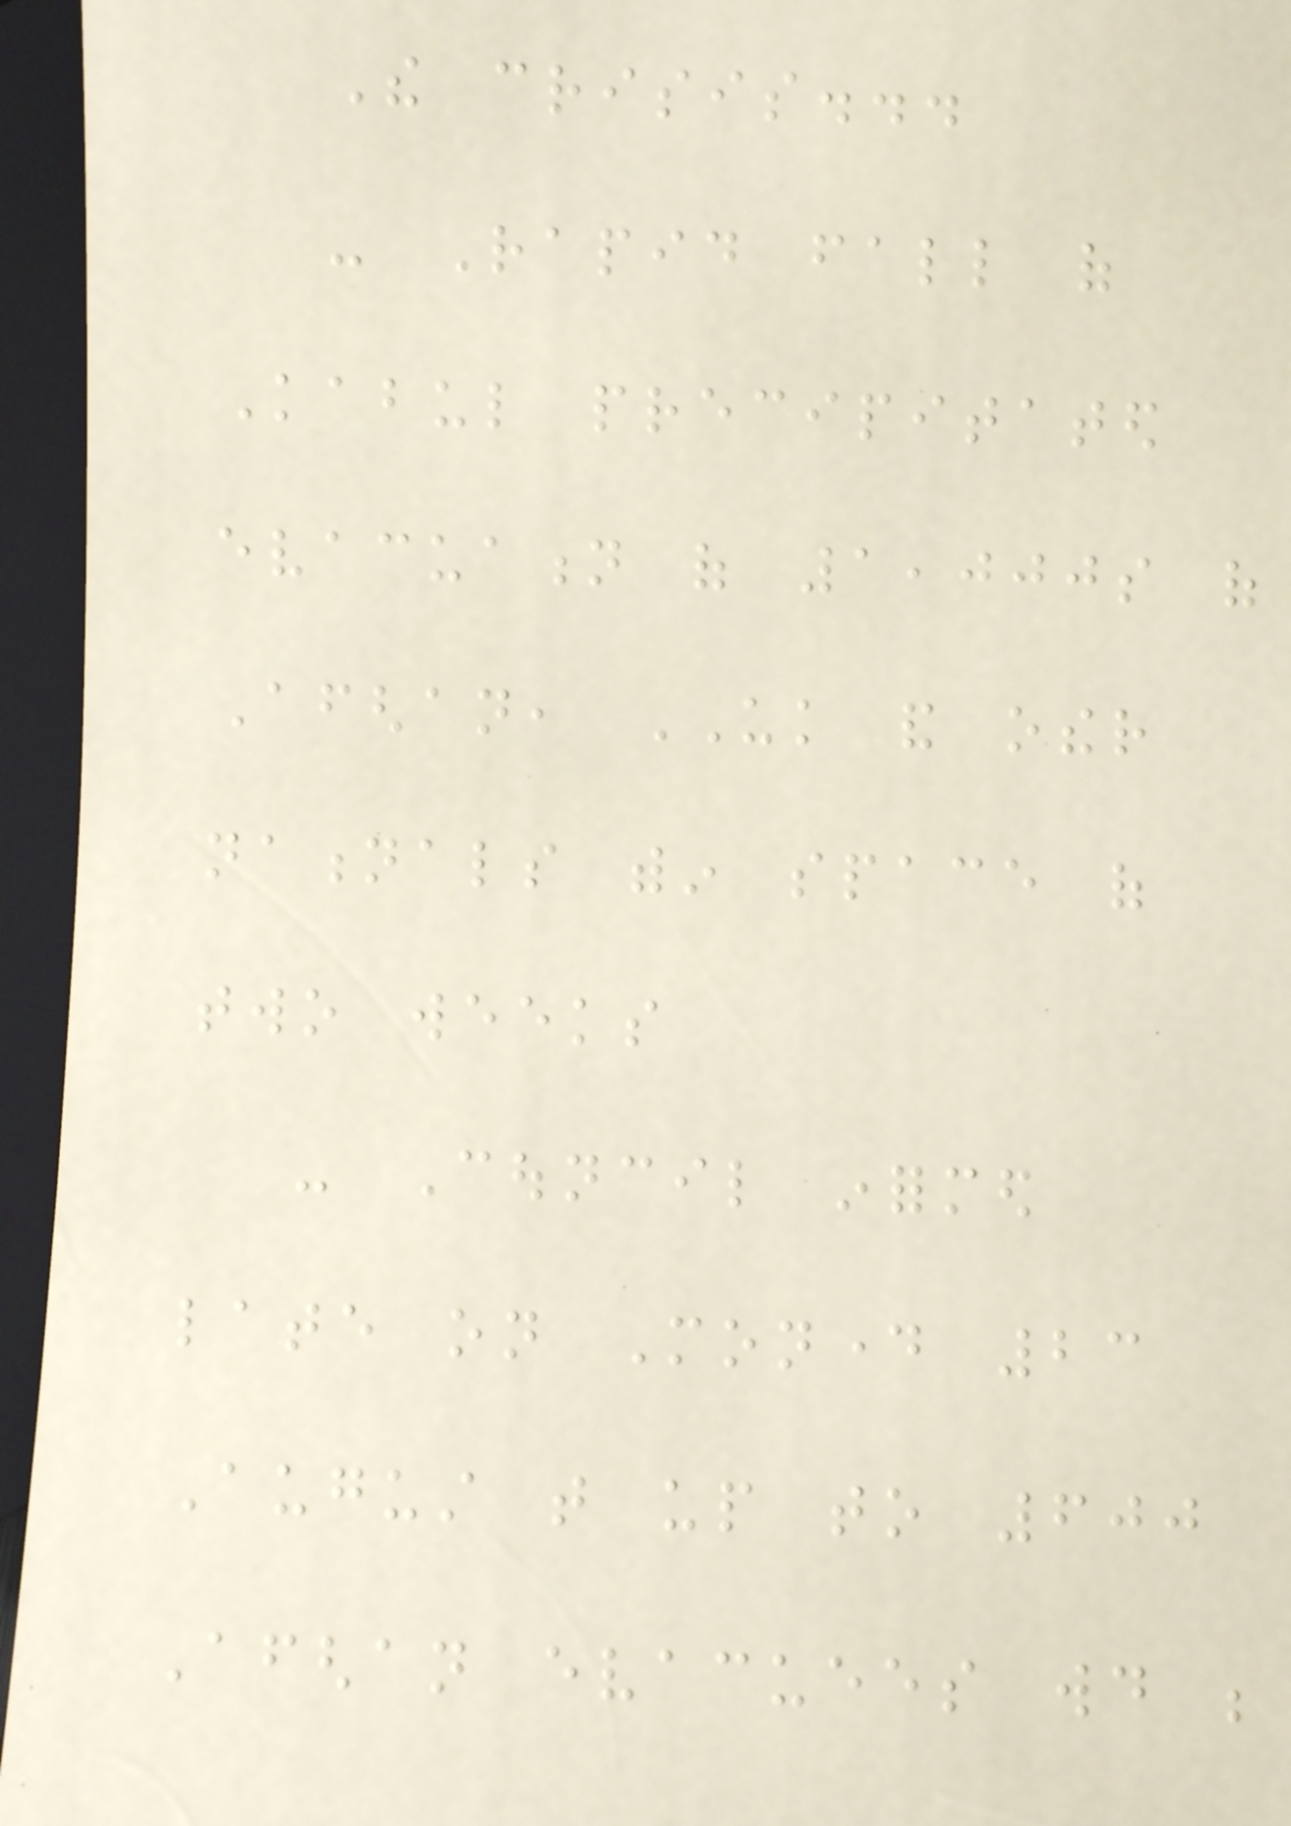The crisis...
- Rapid fall of
Kabul precipitated
evacuation of 1,000s of
Afghan, UK and other
nationals within space of
two weeks
- Council informed
late on Monday 23
August that up to 600
Afghan evacuees would be
